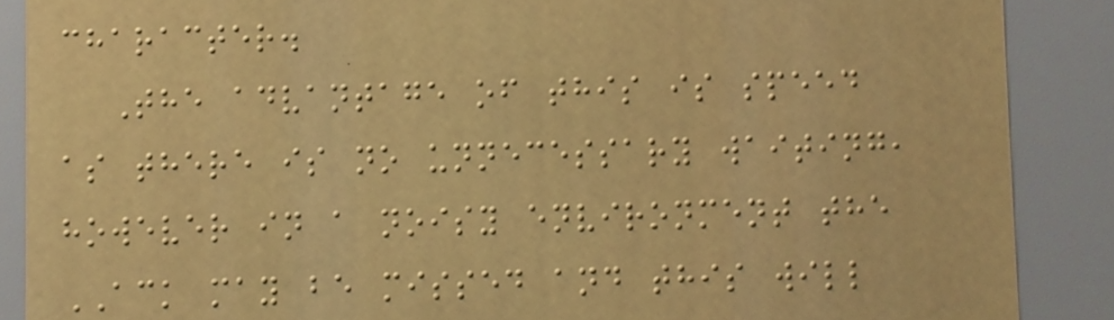character.
The advantage of this is speed
as there is no unnecessary waiting,
however in a noisy environment the
ACK may be missed and this will
